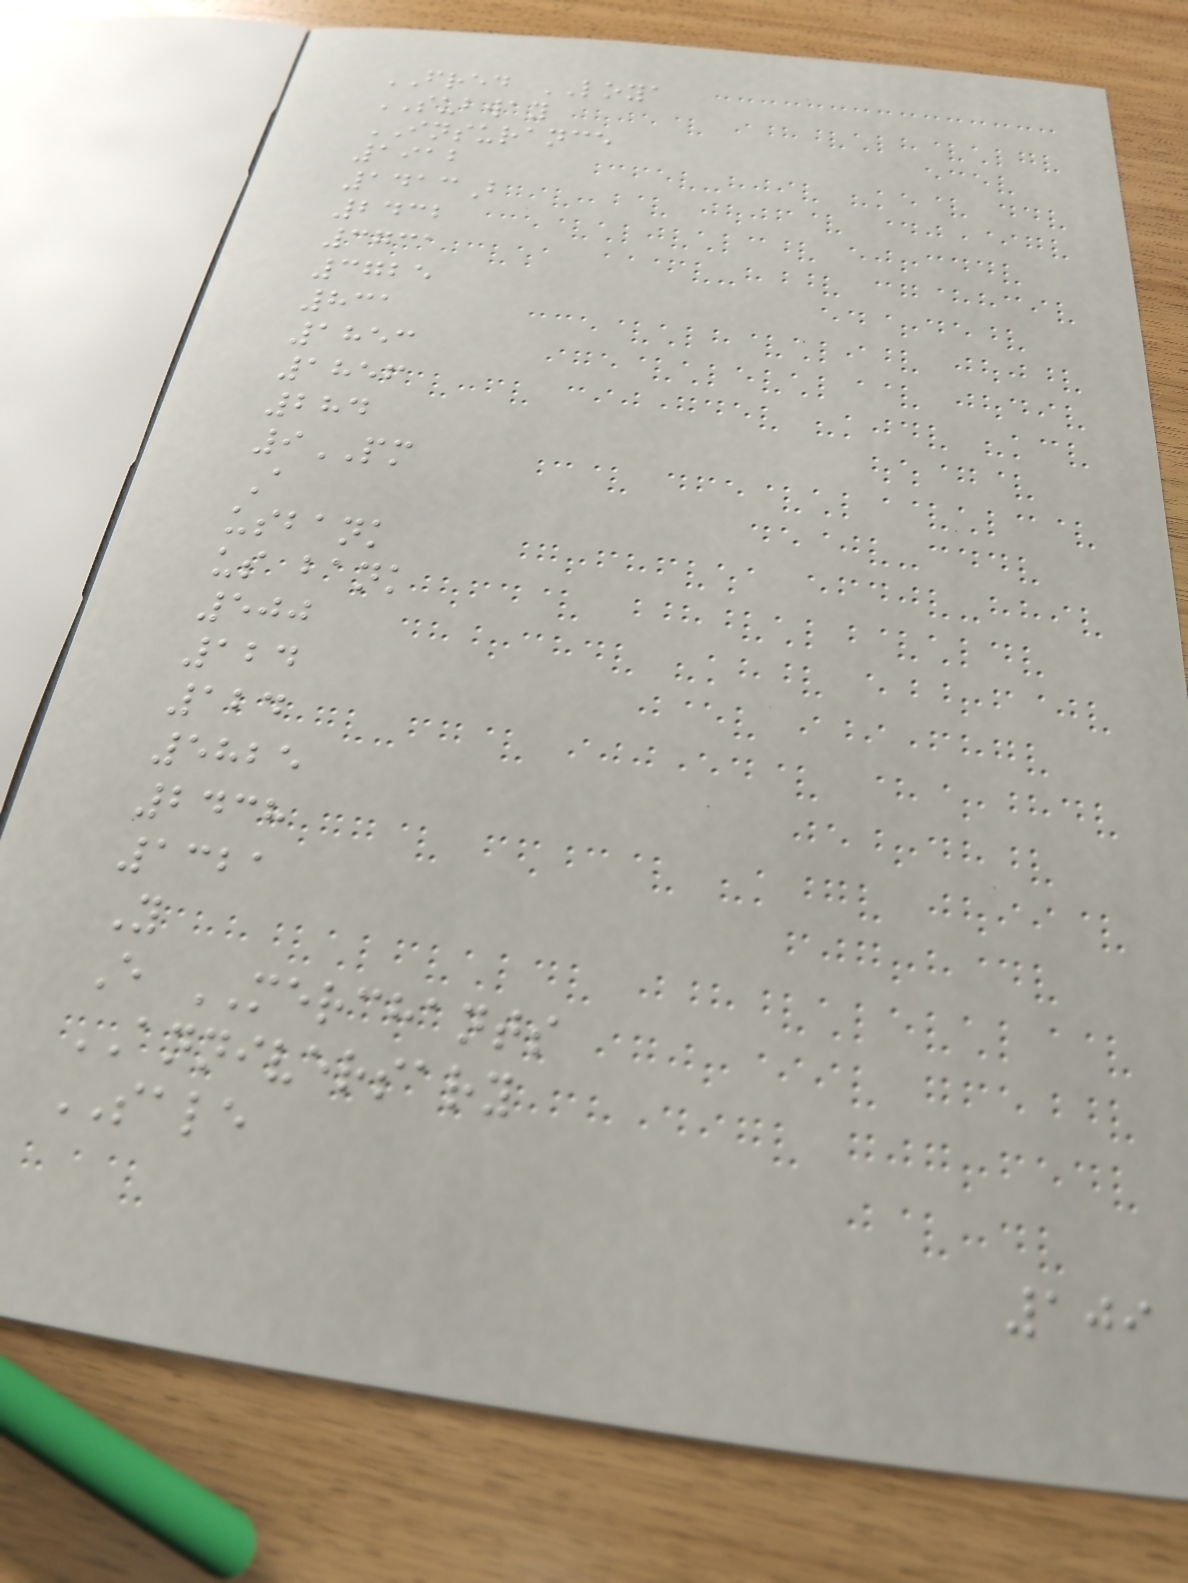FRED LOYA
SUBWAY
INSURANCE
1912
1413B
2432
3731
3725
831
1853
1856
284
9PM
A
usbank
us bank
500
124
124
5825
2438
1321
Y
E MERCHANTS
ANNIVERSARY
SALE
109
